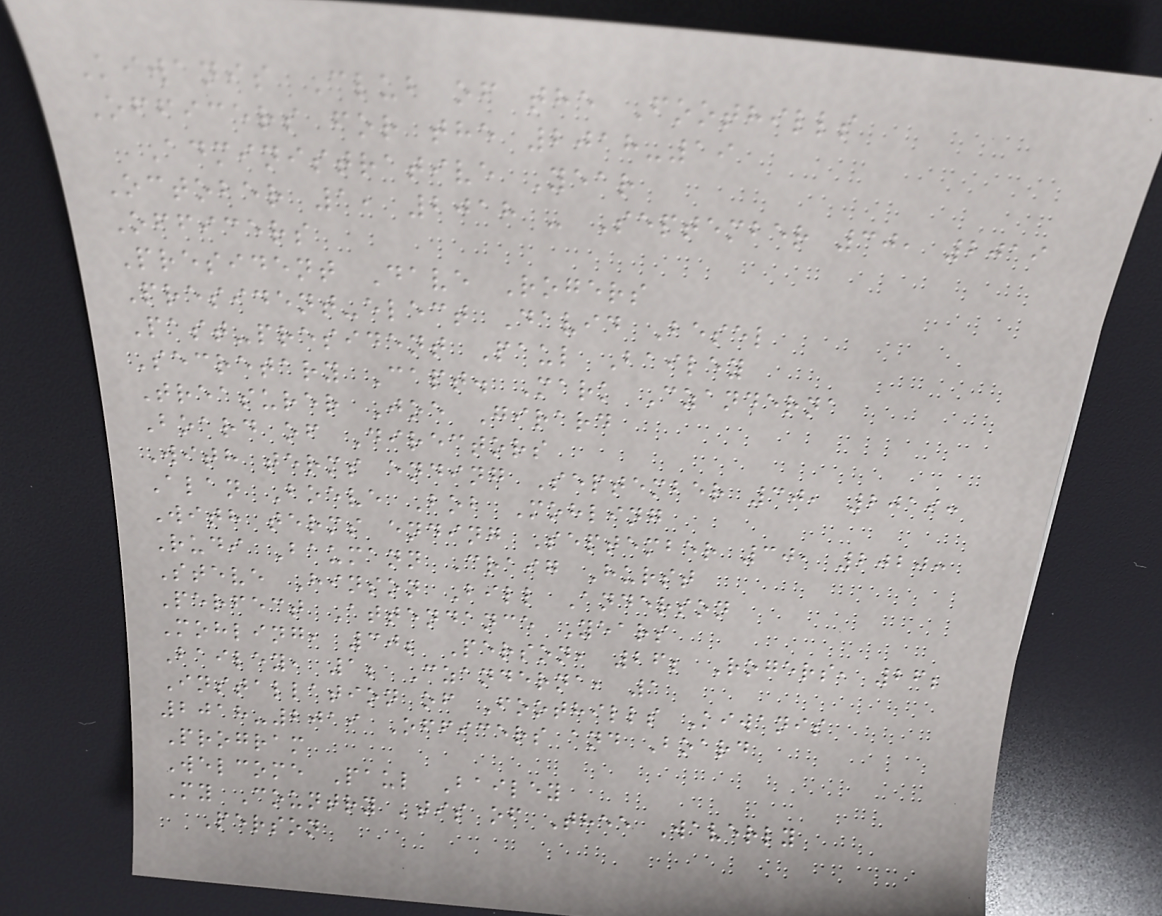Kiwanis Club of the Foothills
Officers for the 2018-19
Administrative Year
October 1, 2018 - September 30, 2019
Officers
President Dave Rogers
President-elect David Besel
Past-president Paul Bailey
Secretary Capt. Mark Czanderna
Treasurer Joe Girard
Board of Directors
With terms ending September 30, 2019:
Alan Boeve Bob Mohling
With terms ending September 30, 2020:
Rudi Baumann Craig Hurst
Steve Hinson Bill Anderson
Perfect Attendance Years
Mohling, 30; Person, 26; Rogers, 26;
Bailey, 1; Czanderna, 1
Installation of Foothills Kiwanis
2018-2019 Officers and Board
Program
Welcome Paul Bailey
My Country 'tis of Thee Waverly
Person
